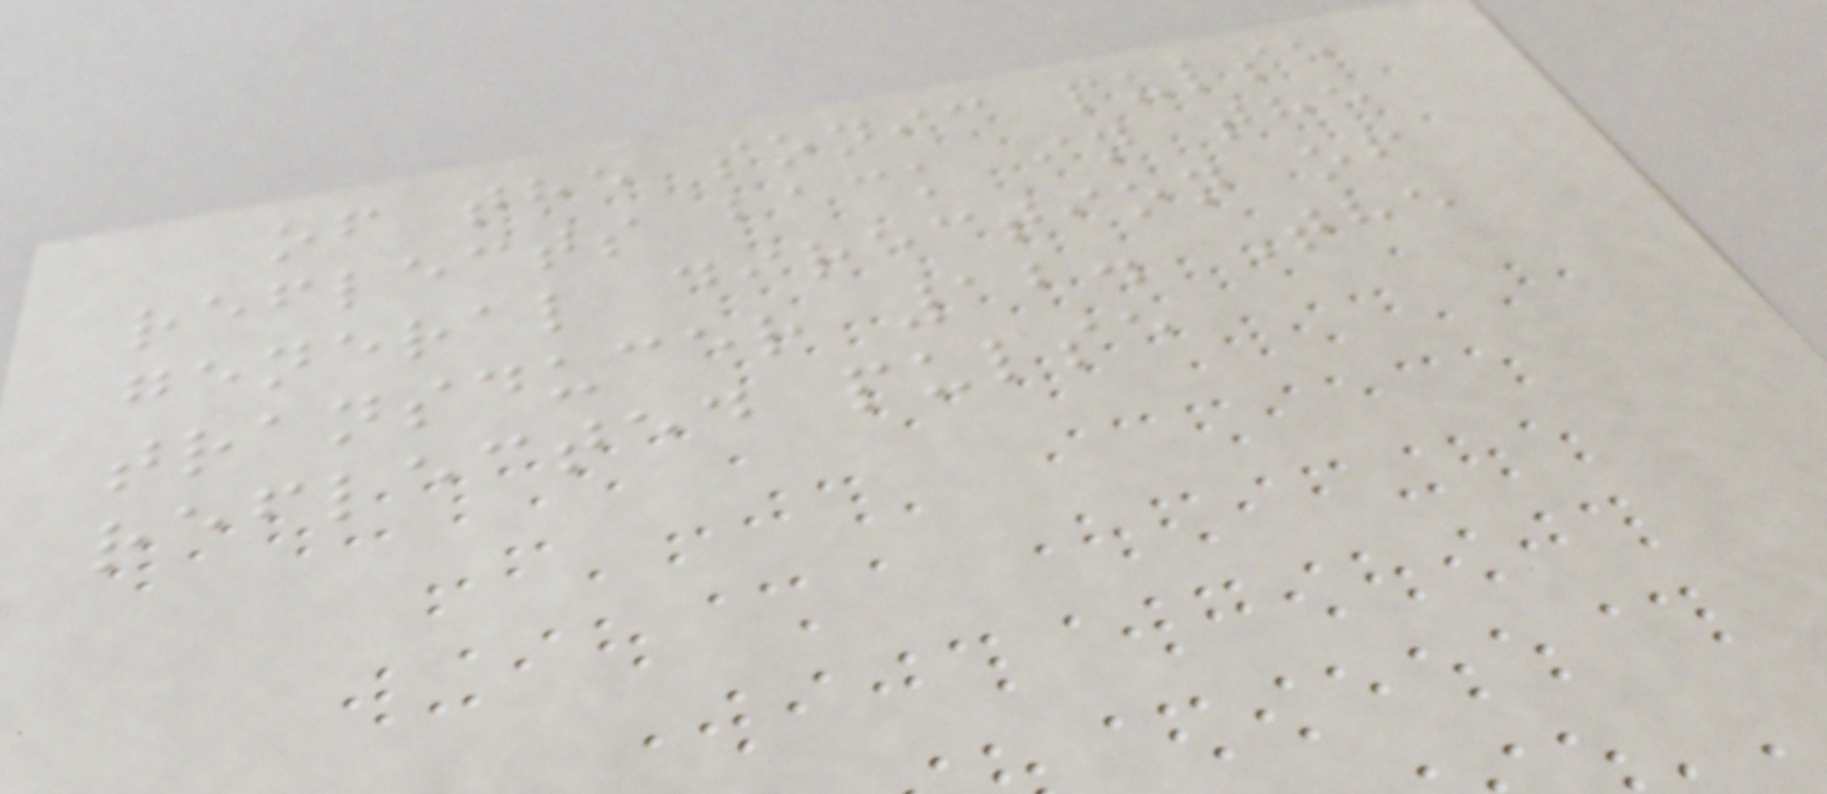of the sonic pulse
reflects back in the
general direction of
transducer 12. The
reflected pulse
